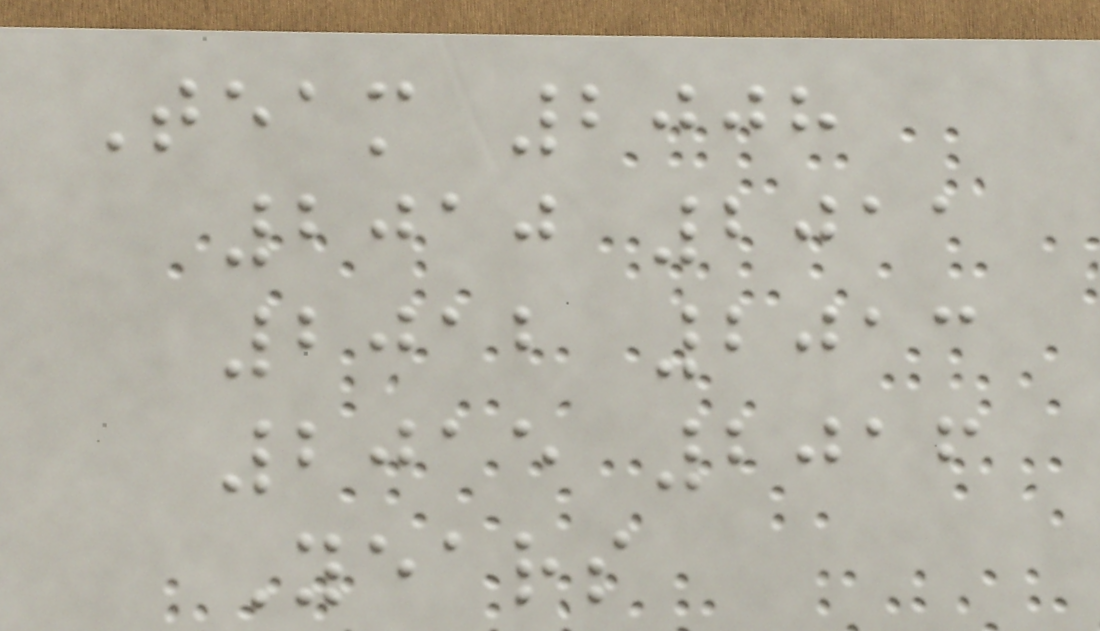Team 2008
2010 2011
2012 2013
2015 2016
Years
